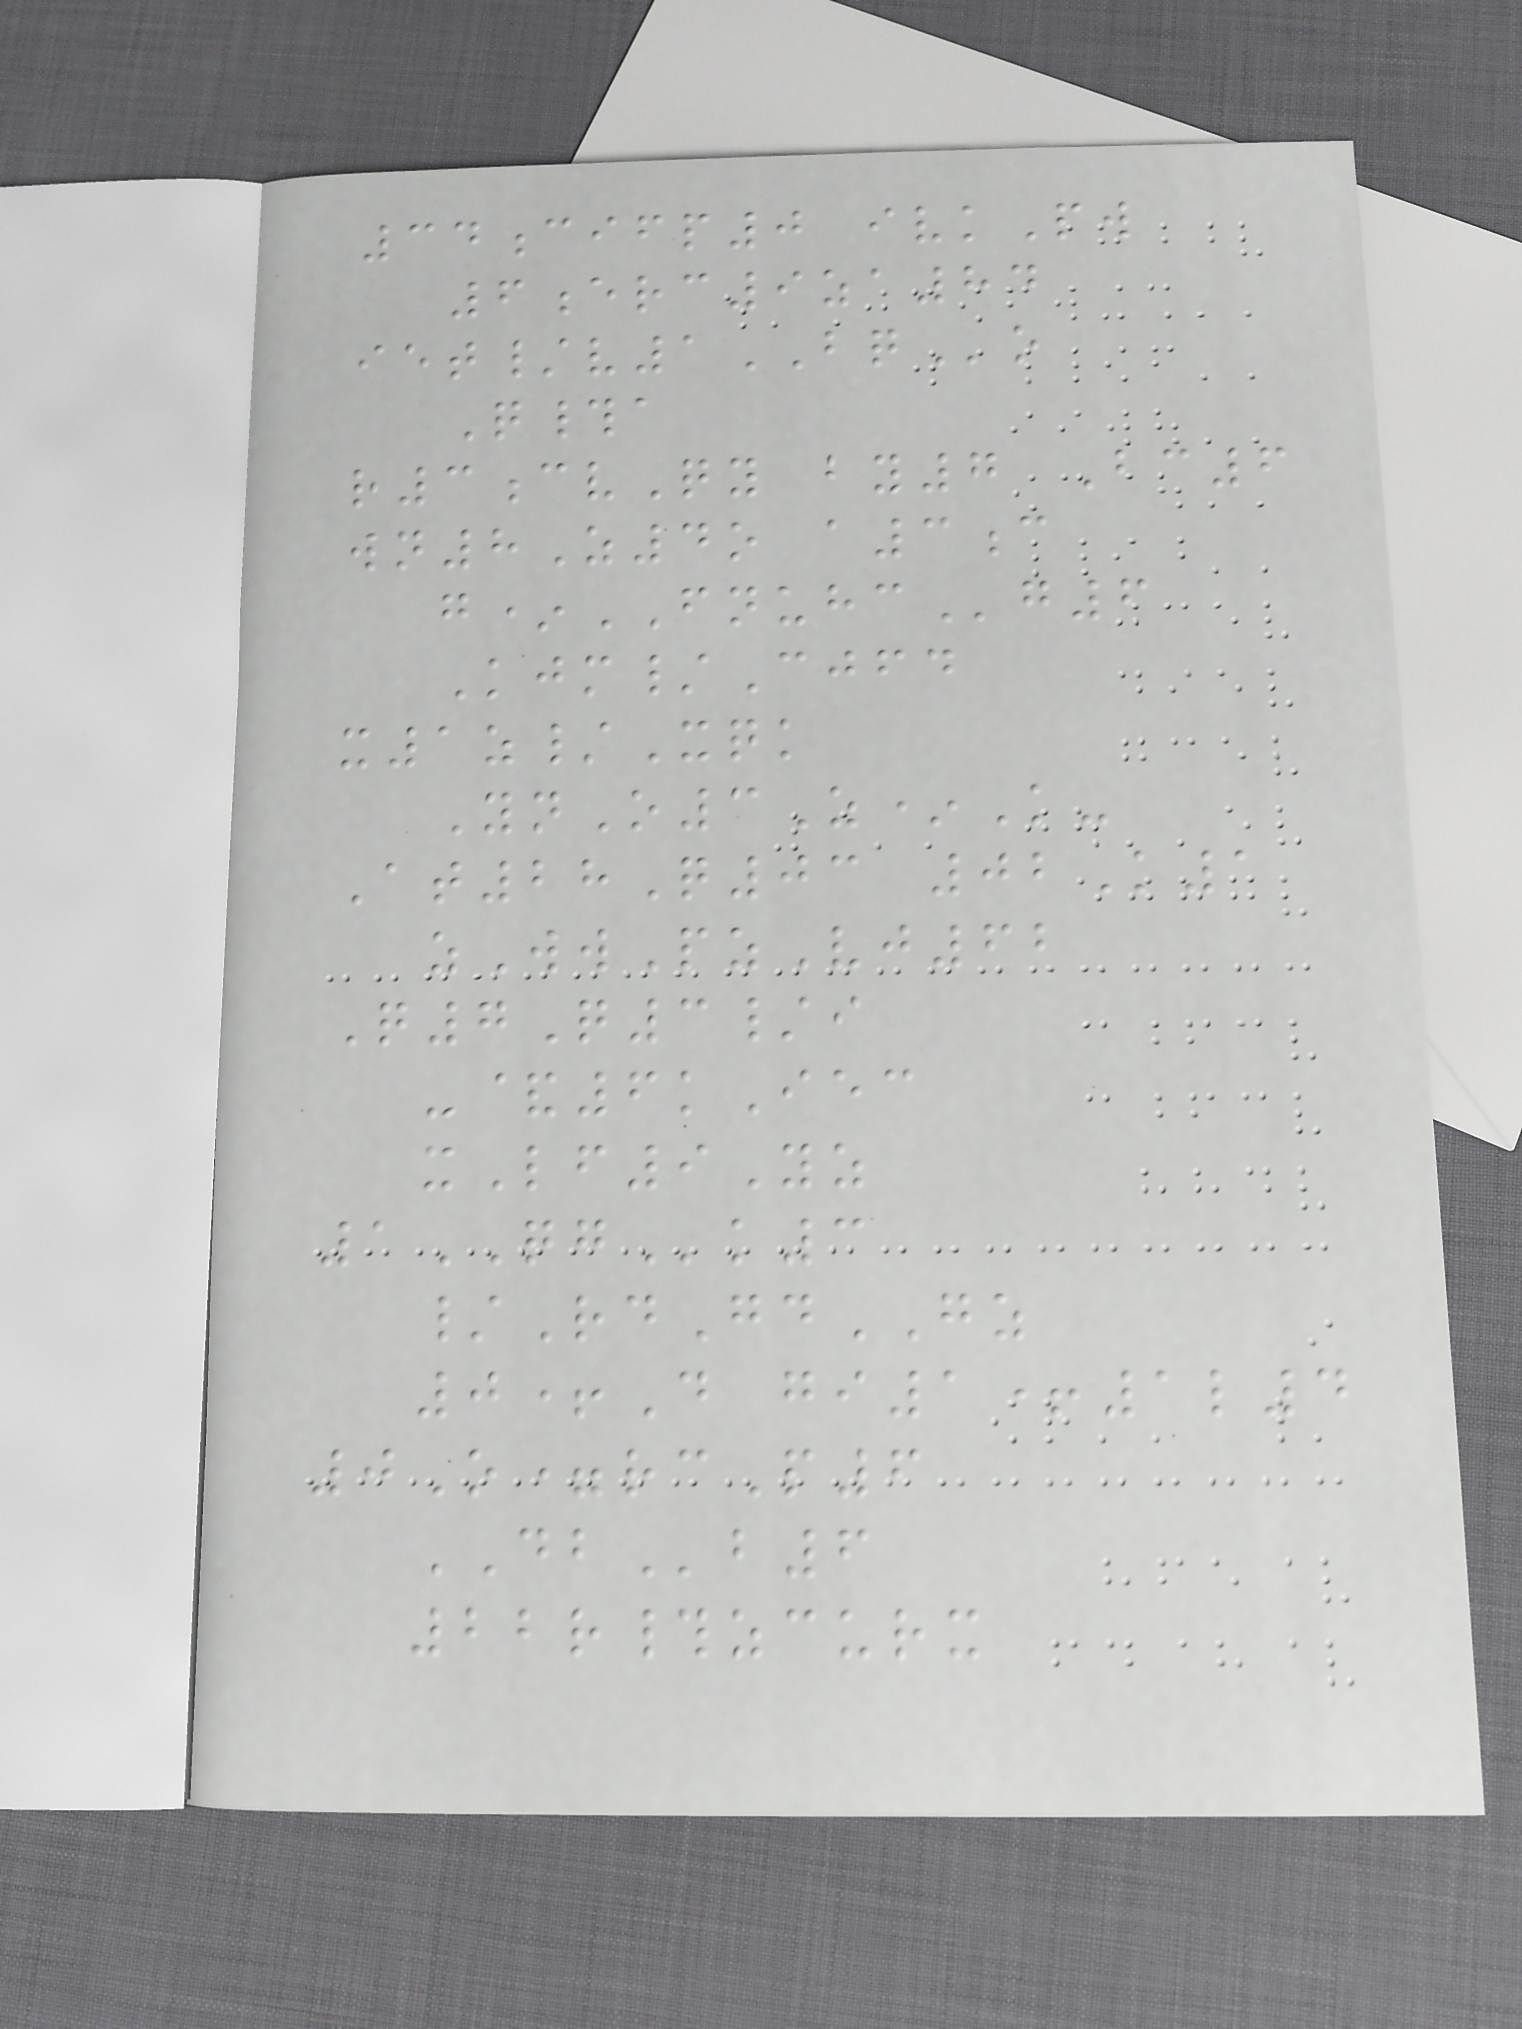34cifp0 ivkPw
6erc9za84
iet/v1BQo
Q#a
r3cvQy by7 Bc6
wn8Z4o a3c
g*FNUHCg6
Kjm/Cjfd
x1z/Xqk
YnO3Z*K-
At28Q03 02K1
zWwPzVj62
Q7Q3/i
-&6kIec
xLf9Yz
1QGk3
/RdGdGZ
0+D gi1+1l4
0O=rcP6
DBb6
22r#zcurx
